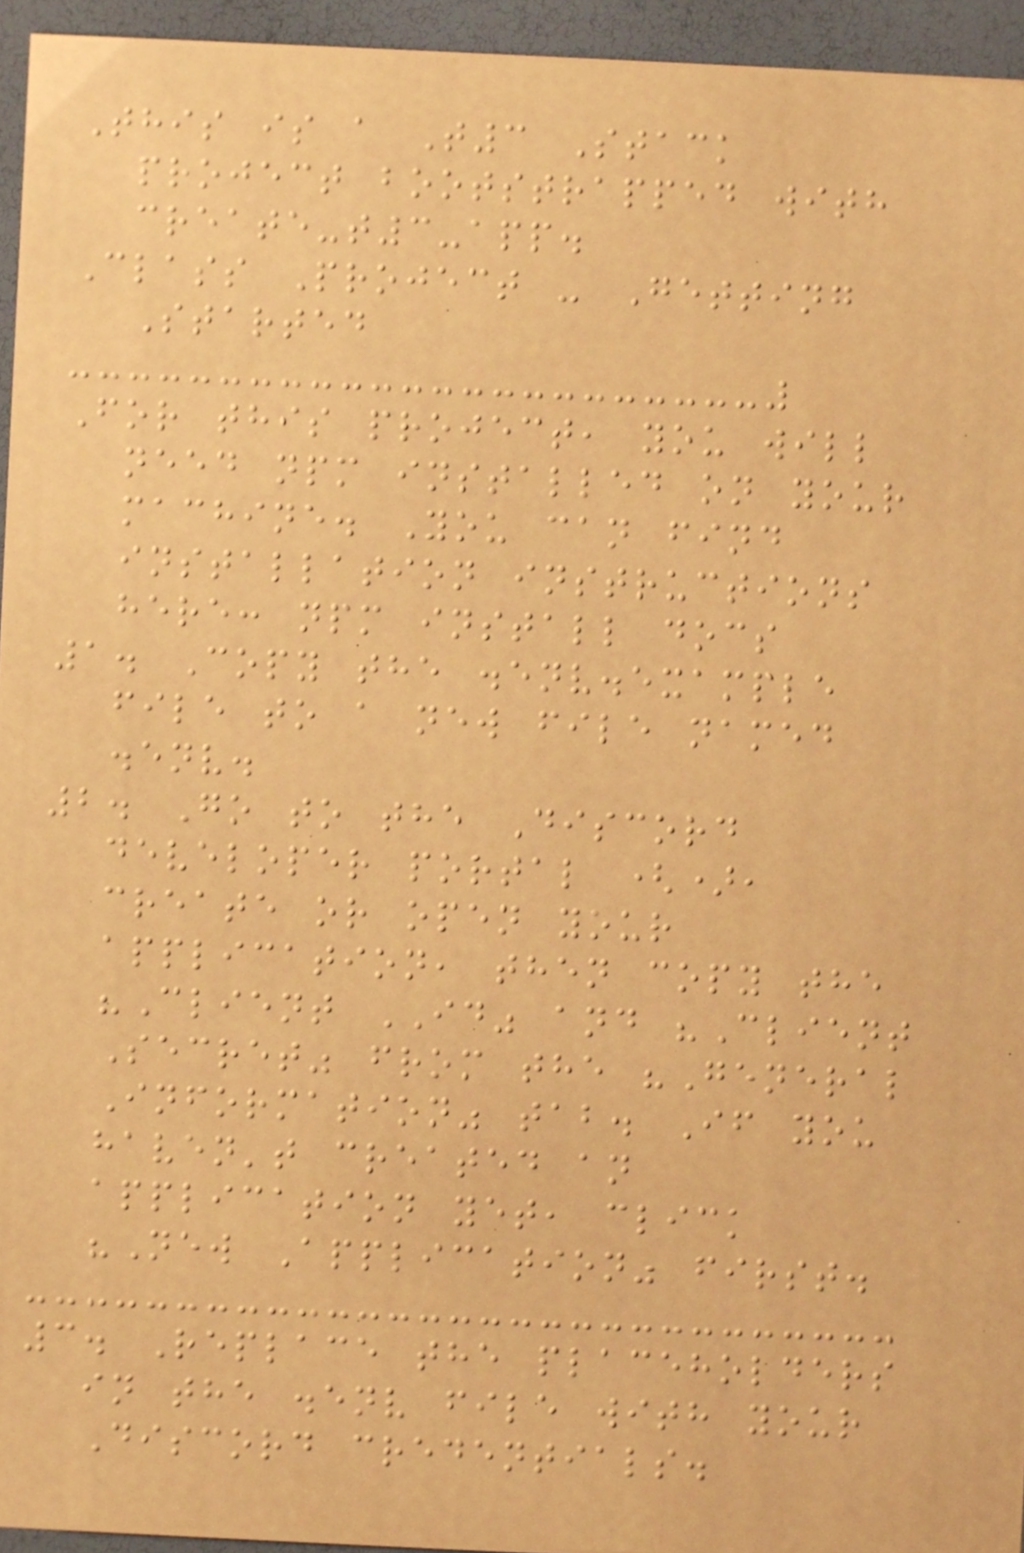This is a T3 Stack
project bootstrapped with
create-t3-app.
Class Project - Getting
Started
For this project, you will
need npm installed on your
machine. You can find
installation instructions
here: npm install docs
1. Copy the .env.example
file to a new file named
.env.
2. Go to the Discord
developer portal (),
create or open your
application, then copy the
"Client ID" and "Client
Secret" from the "General
Information" tab. If you
haven't created an
application yet, click
"New Application" first.
3. Replace the placeholders
in the .env file with your
Discord credentials.
